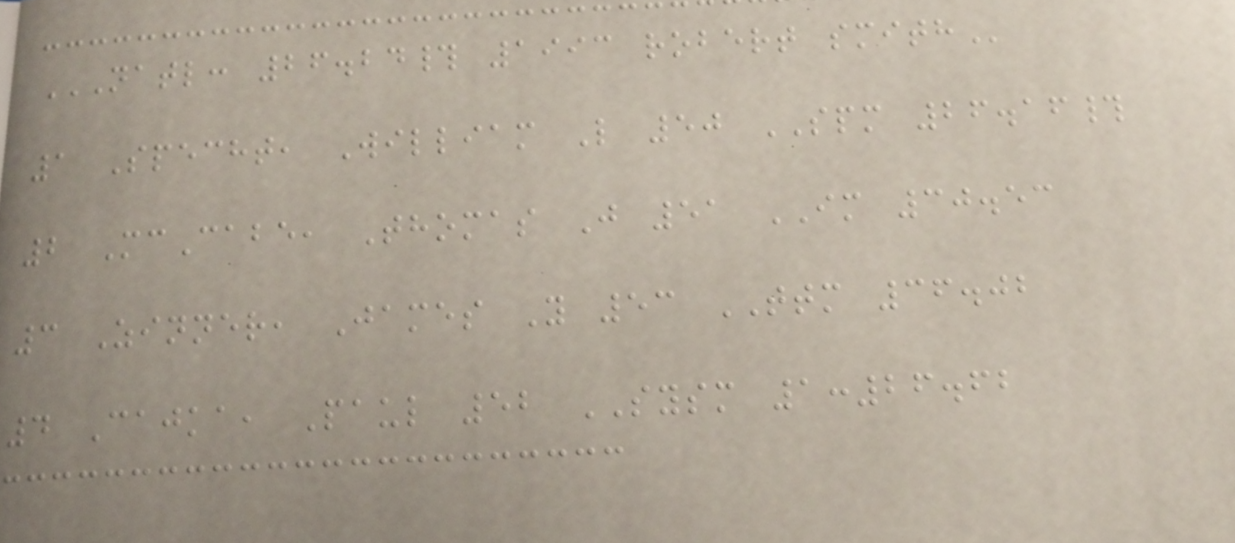NATL: 26.24# 1993 ROBERT SMITH
1 Specht, William L 50 SPM 26.16#
2 McCabe, Thomas J 51 IM 30.53
3 Zinner, James Y 53 TTM 36.02
4 Cajka, Paul 52 SYSM 1:26.62
